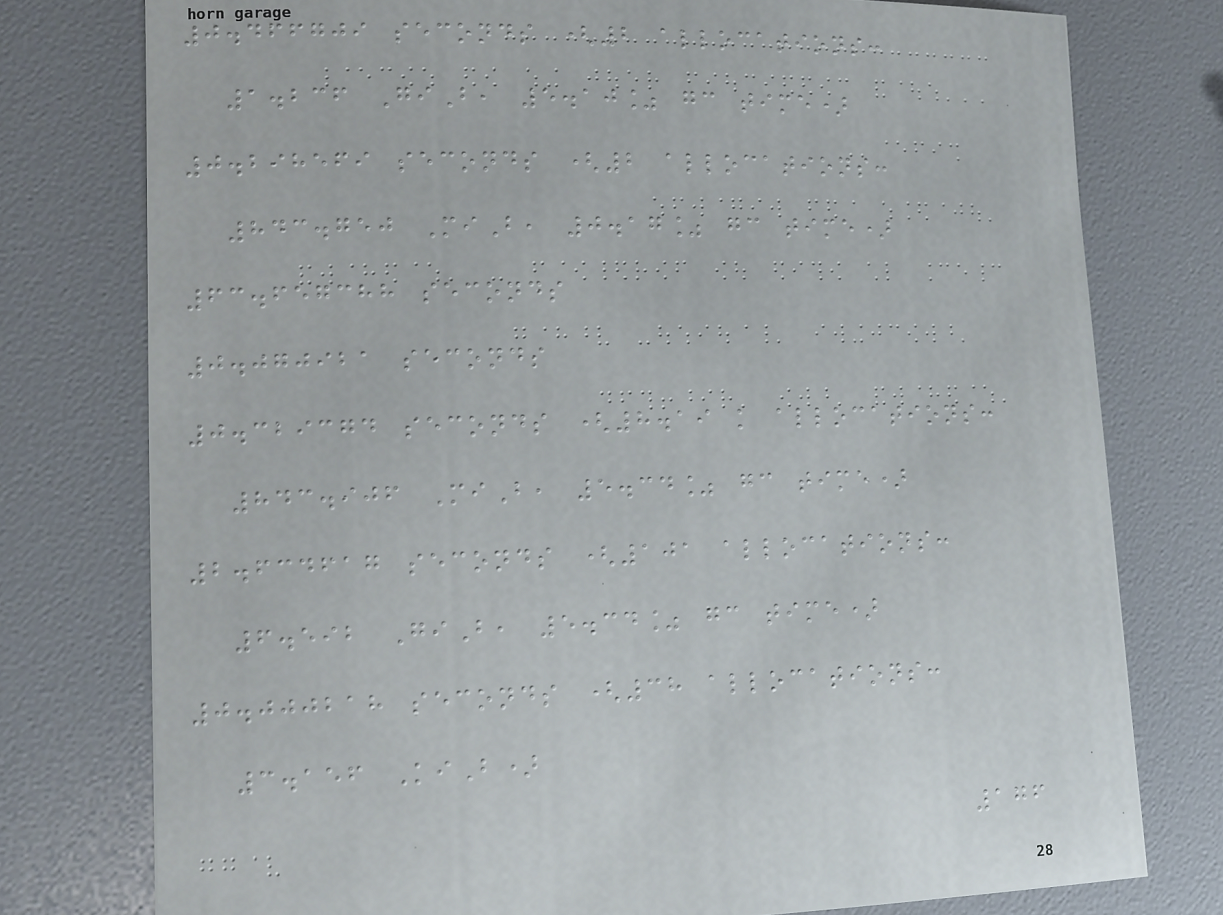0.466709 seconds (2 allocations:
1.236 GiB, 5.10% gc time)
0.298569 seconds (2 allocations:
843.750 MiB, 0.17% gc time)
63.657388 seconds
0.070921 seconds
0.329374 seconds (8.19 k allocations:
843.906 MiB, 5.34% gc time)
2.634617 seconds (101 allocations:
6.592 GiB, 5.34% gc time)
0.000218 seconds (38 allocations:
3.156 KiB)
176
